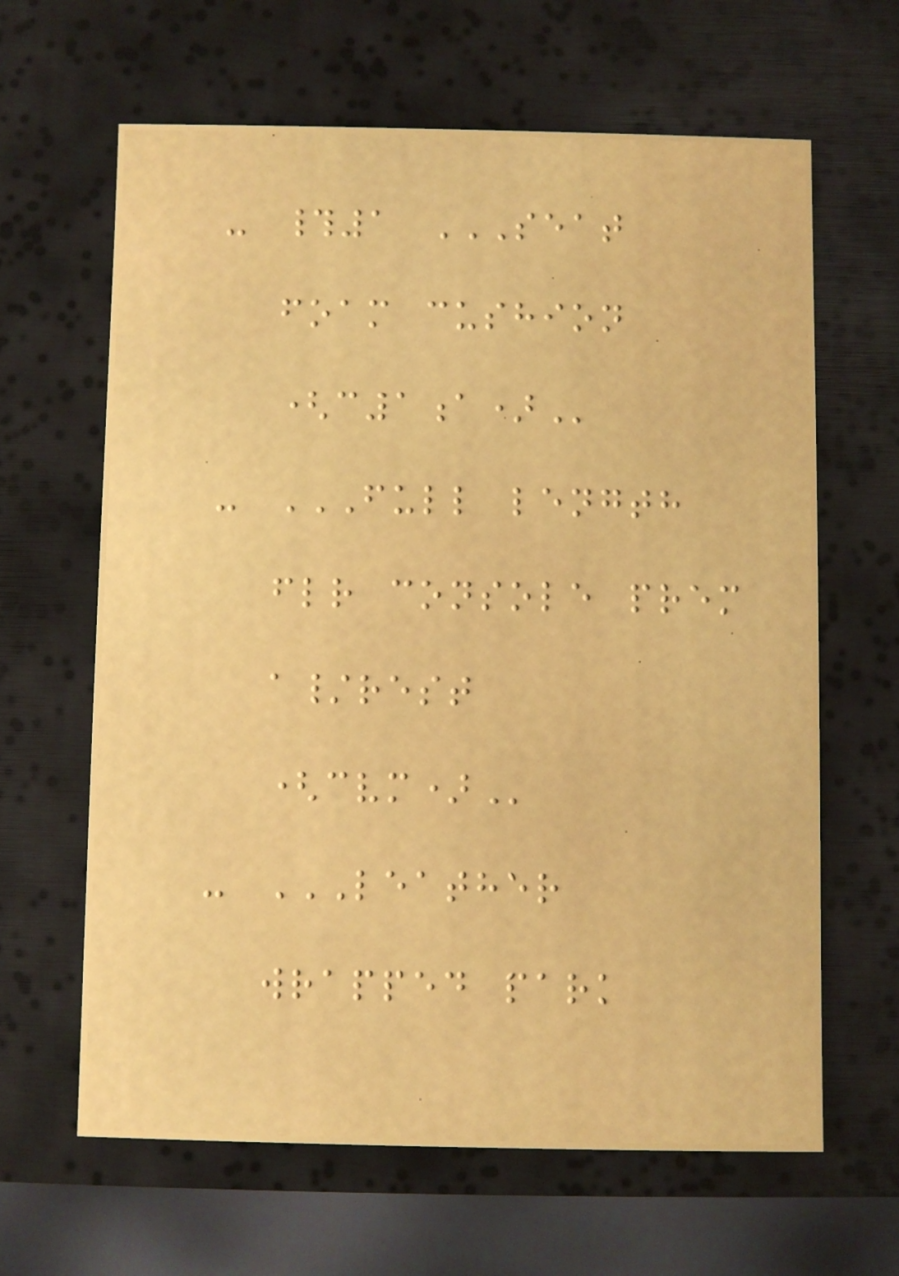- #1 SEAT
FOAM CUSHION
(C1A)
- FULL LENGTH
FLR CONSOLE PREM
A/REST
(CVM)
- LEATHER
WRAPPED PARK
